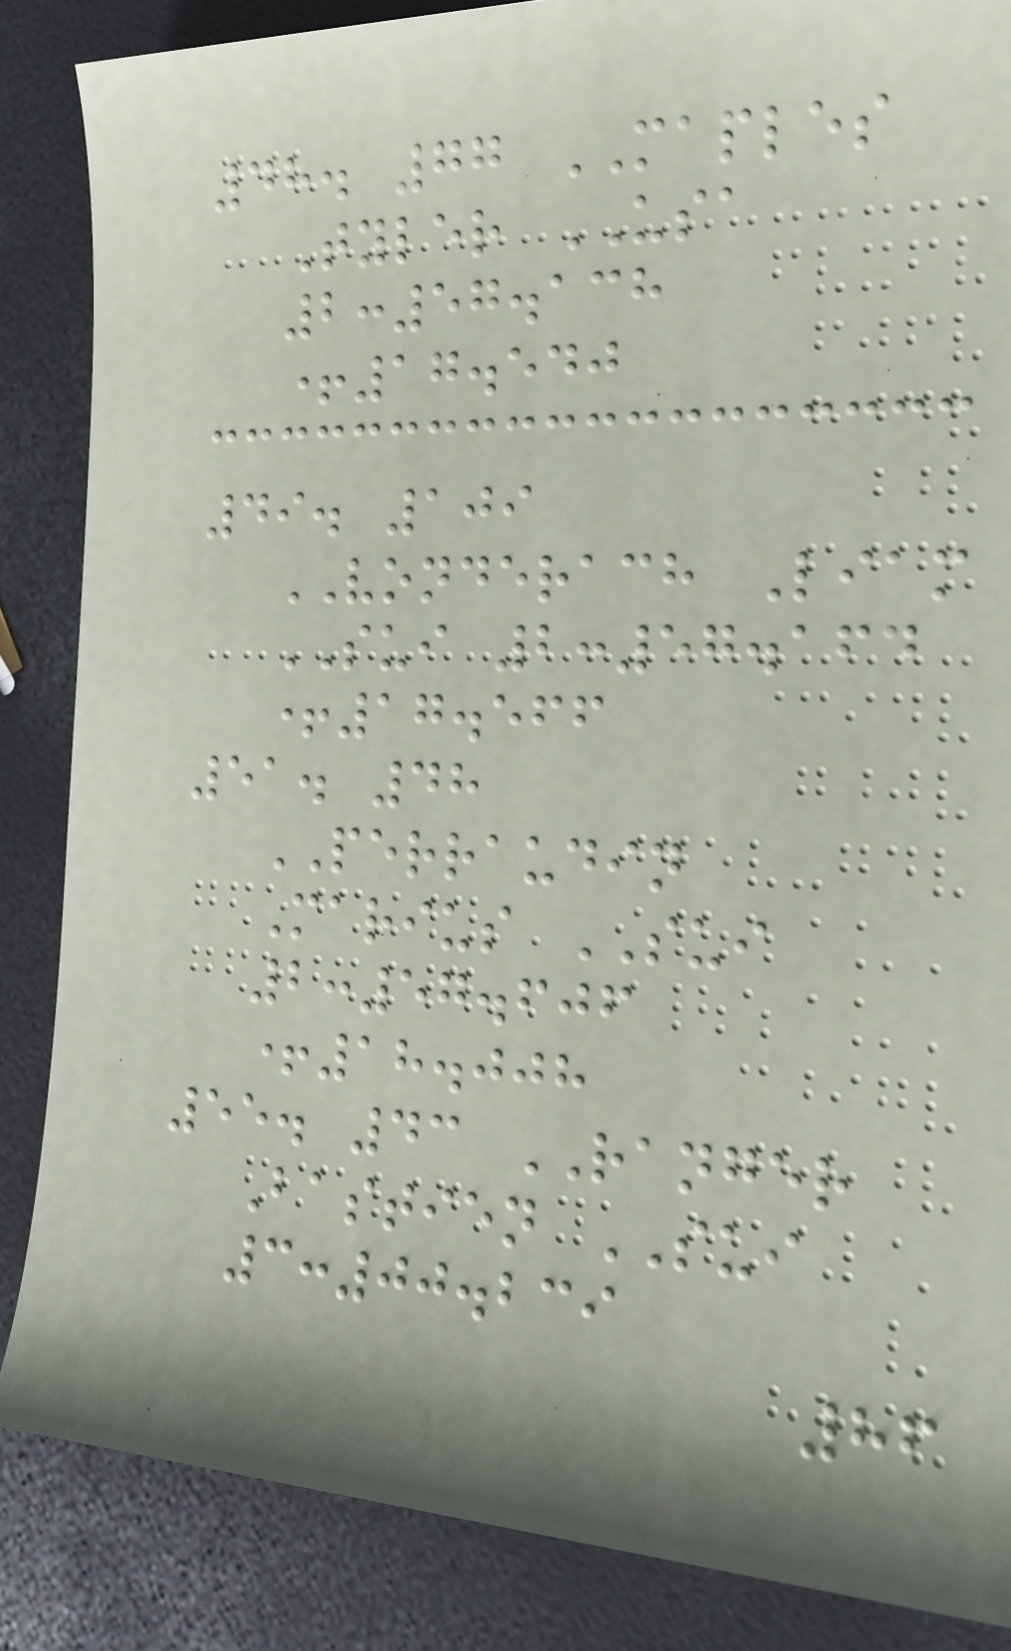48. 77 MAPLES
Tyler USA
2:57.138
+17.540
49. 109
VONDERACH Liam
SUI 2:57.164
+17.566
51. 48
PERRAUDIN
Marius SUI
2:57.606
+18.008
55. 43 RANGER
Bastien SUI
3:00.239
86
